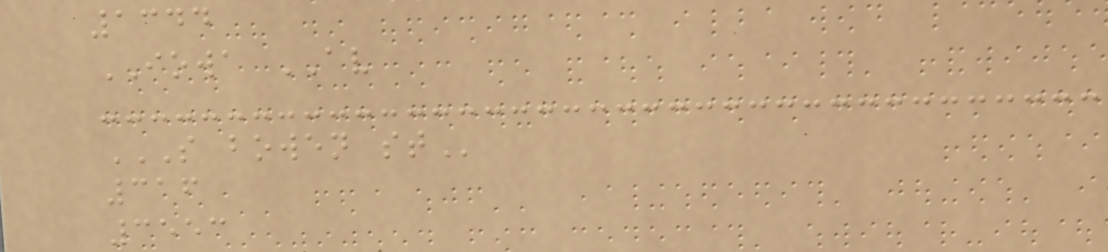1344
IOWA AV
S BOWEN ST
316
3553
